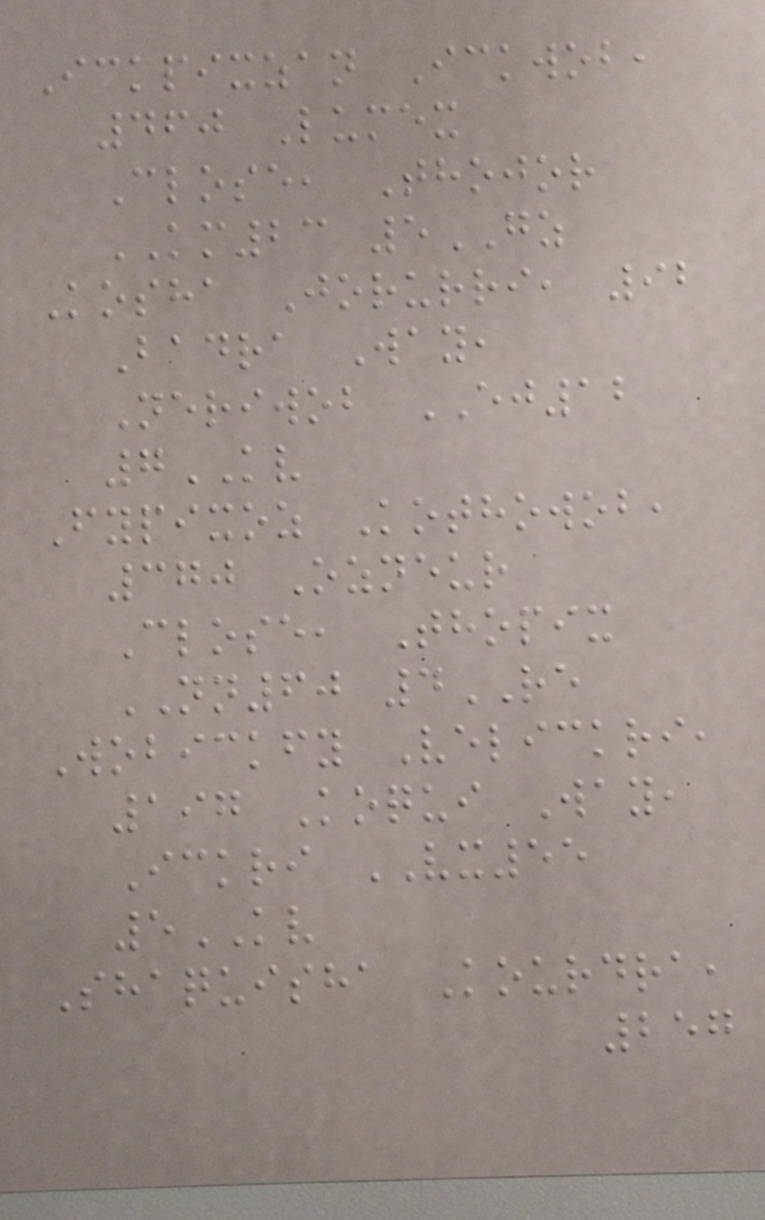Ickpixzan Ickwob,
460 Lumex
Close, Thojor
KM23 5GZ
Kosha Jorurri, 92
Badra Way,
Neriwob EJ12
7KV
Fypixoz Kothowob,
370 Ozneur
Close, Thopix
NN60 4RE
Wobickfy Velickri,
197 Koqui Way,
Ickri VX55
5KV
Shaquisha Kourdra,
257
